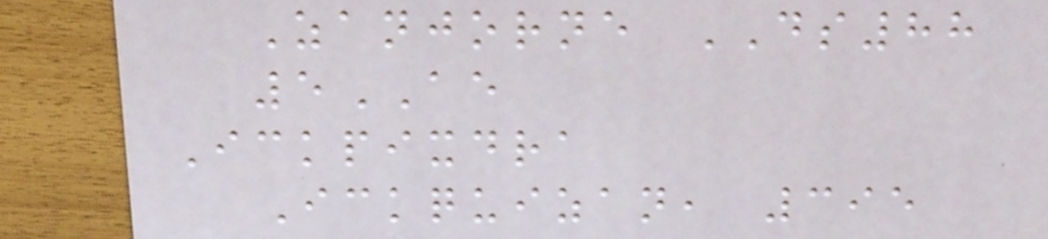Zanjorne DS88
5AE
Ickpixdra
Ickquizan, 395
